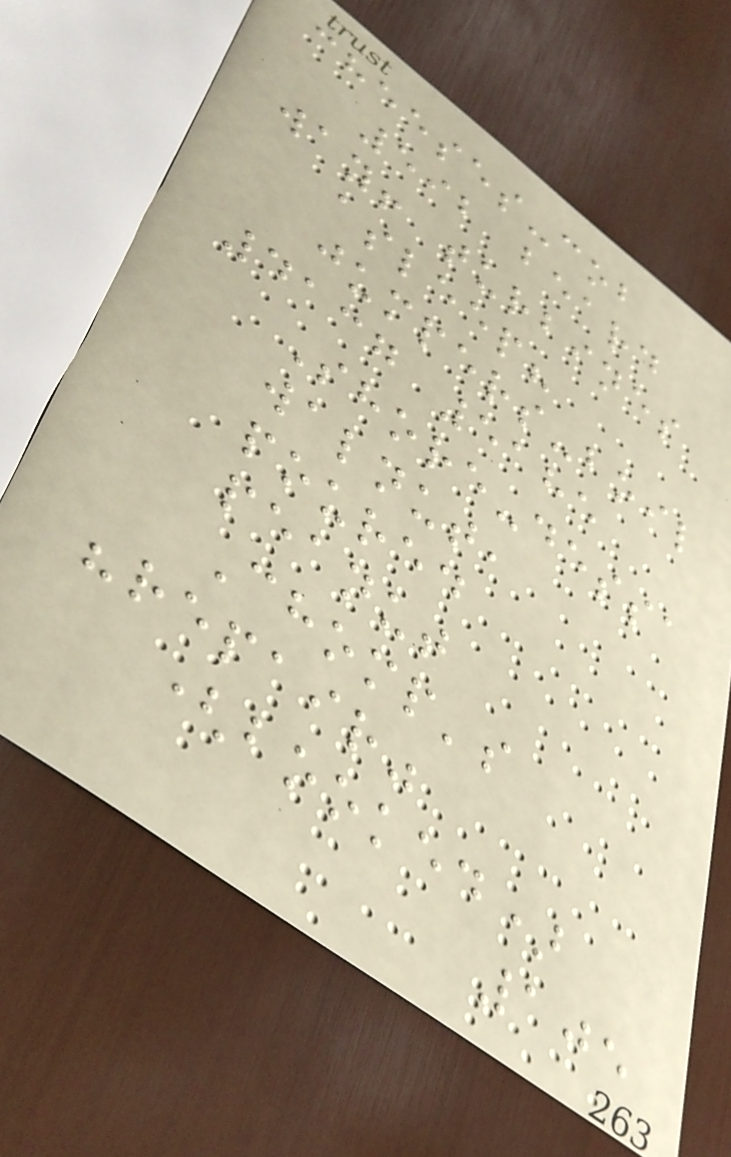cheeses-cob
592 beard
way! turbines
asleep?
jumpers-boil
4137 5185
Shore-dessa
walnut,
poured
peanut
Chomp's
"repair"
(booked)
105
